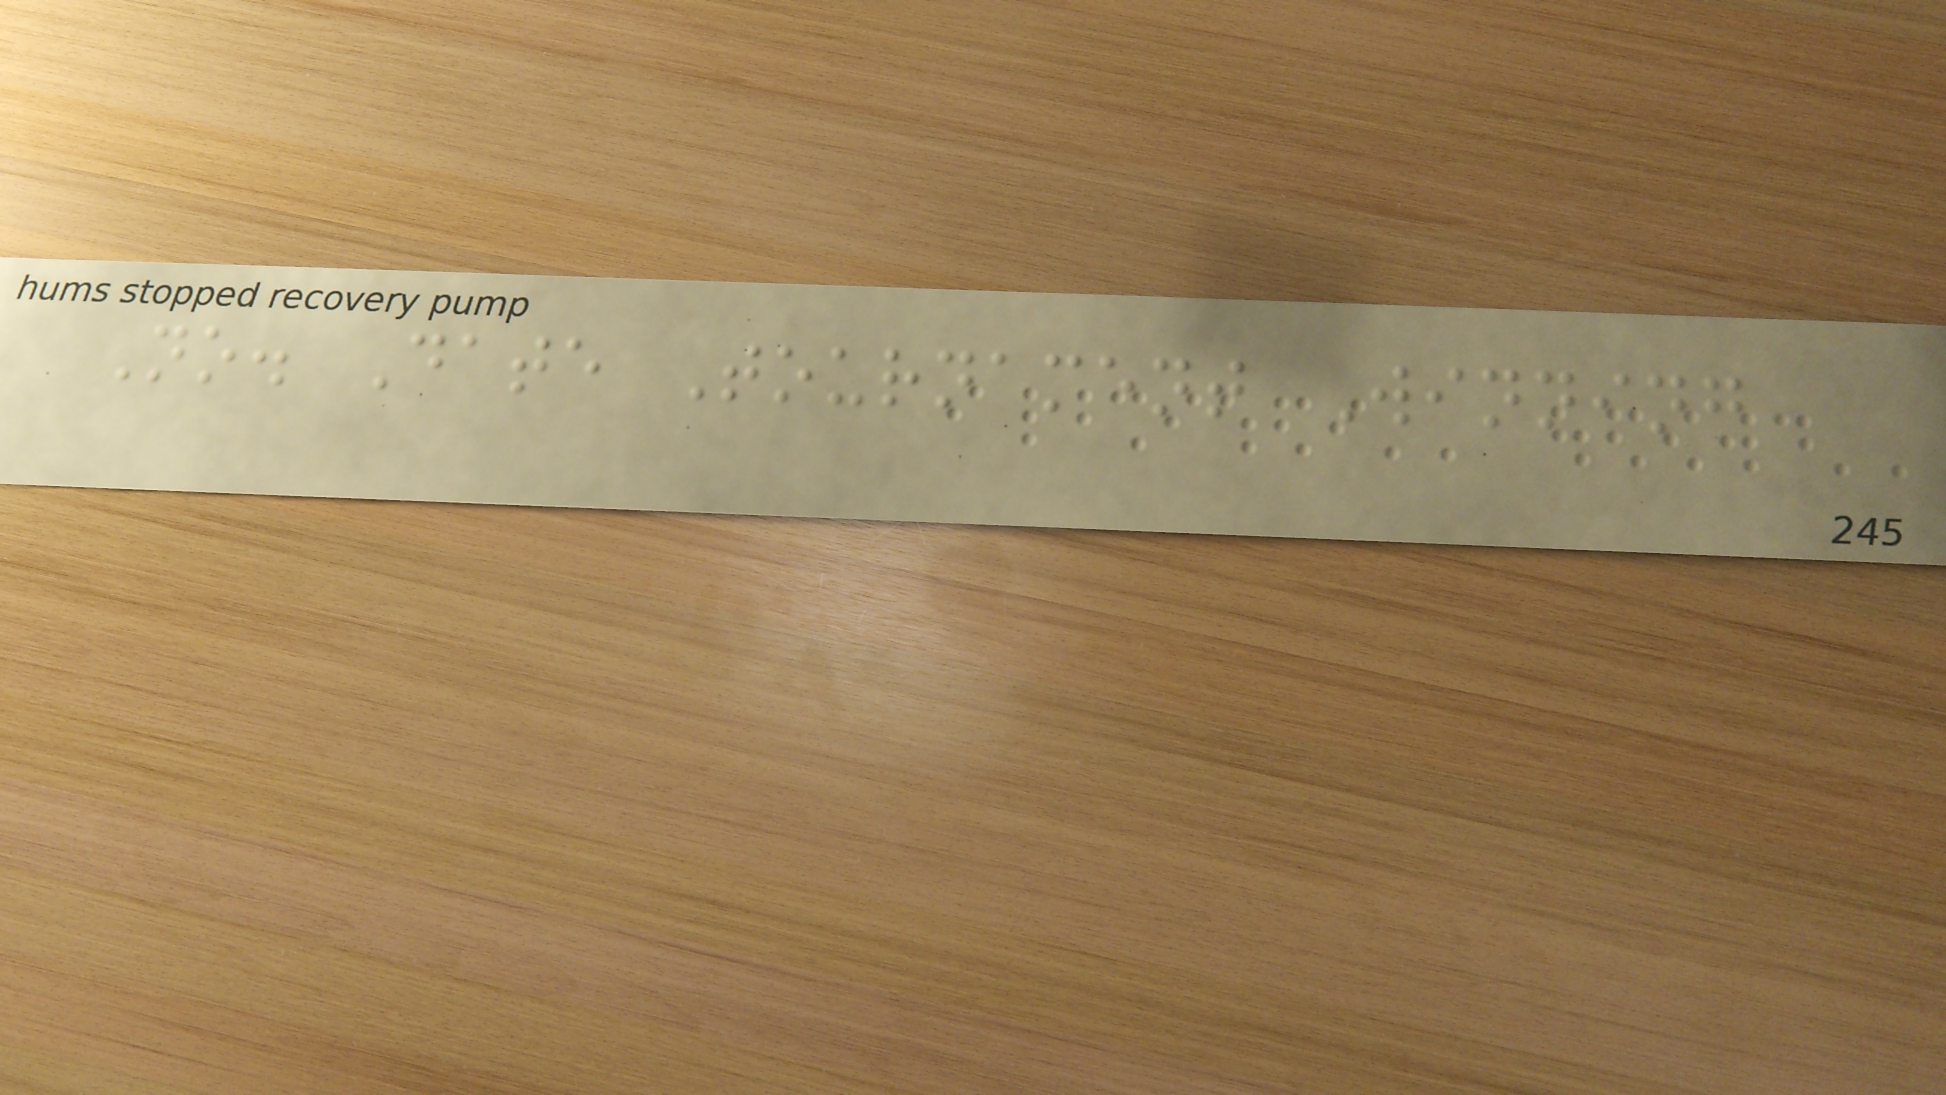No. Date Tournament Winning
